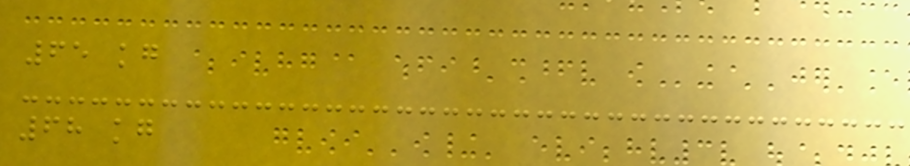65 kg
68 kg
